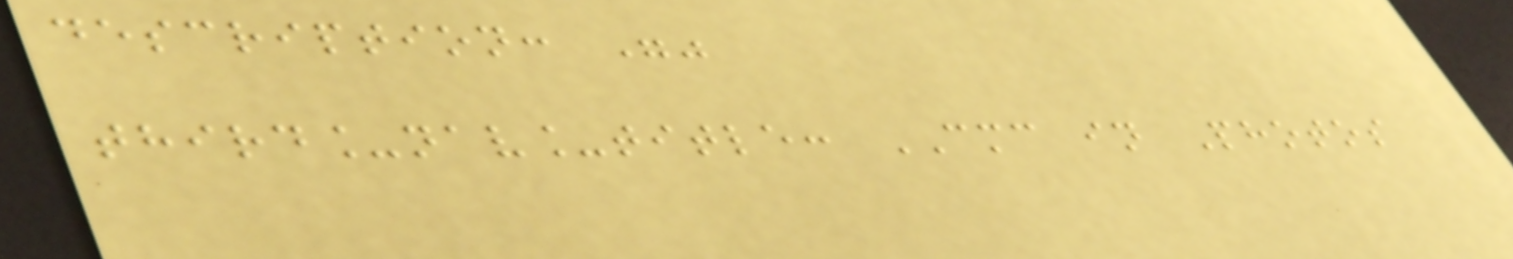description: ""
third_nav_title: CMC in Photos
